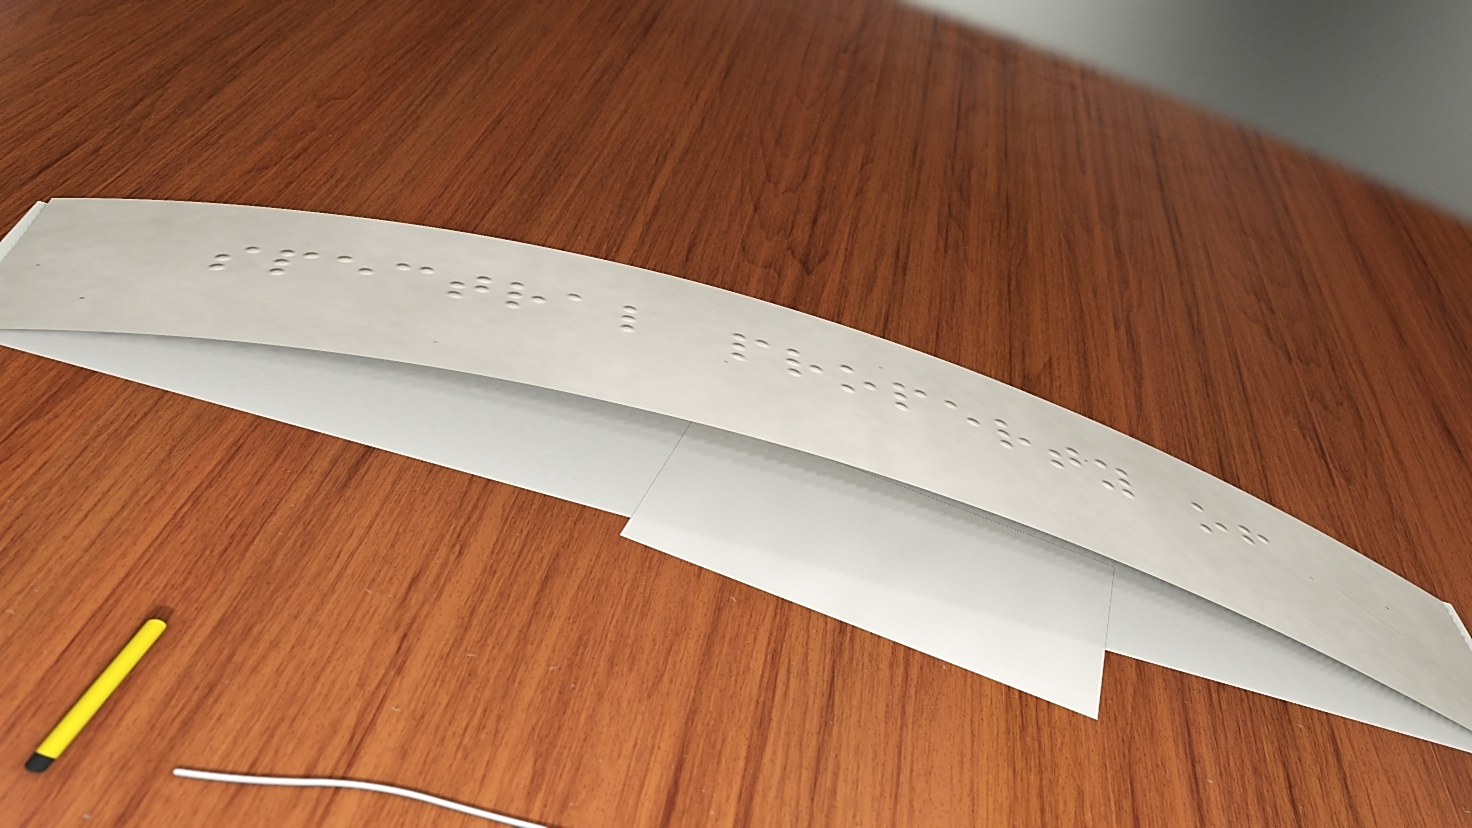spectral property of
